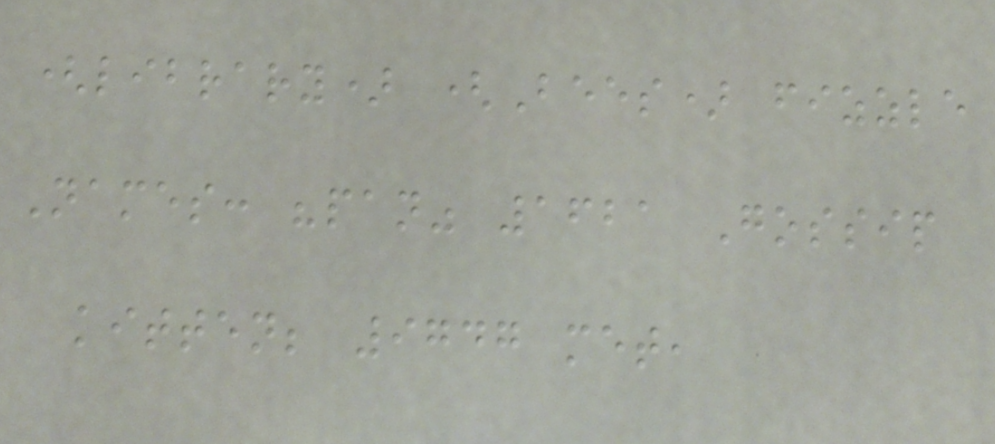(library) (Bees) fizzle
Names: "pan" 1621 Gossip
kitten; 9747 met,
